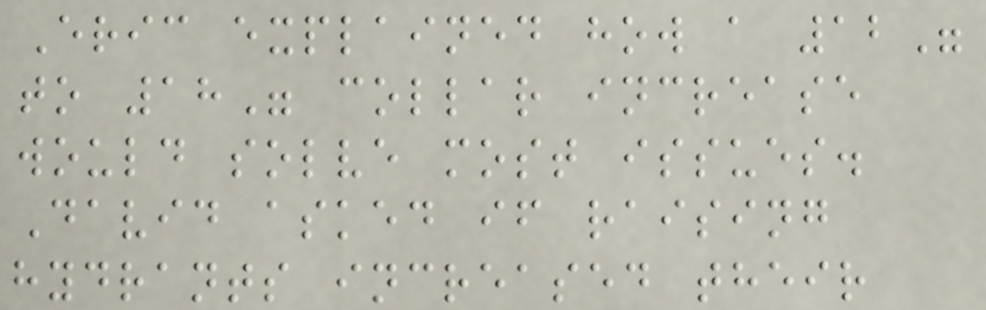Eric explained how a 12"
to 18" collar increase
would solve most issues.
David asked if raising
hydrants increased their
